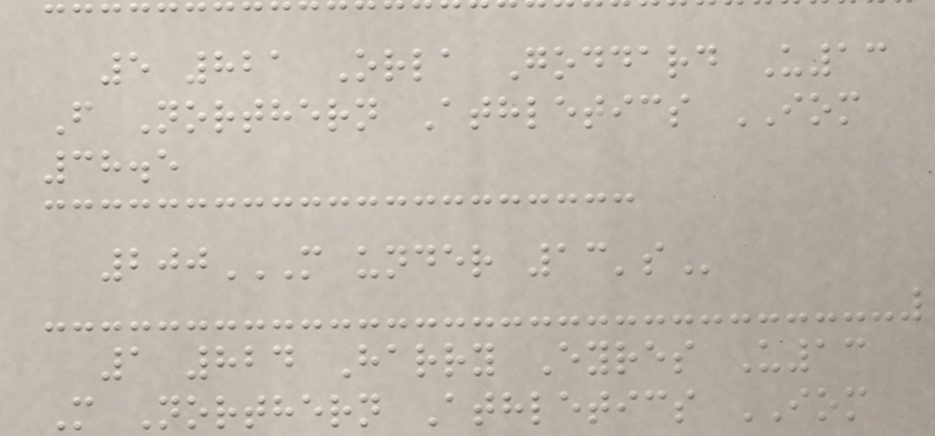5 821 Orla Goddard U13
F Northern Athletics IOM
38.5
200M UNDER 13'S
1 824 Harry Eyres U13
M Northern Athletics IOM
